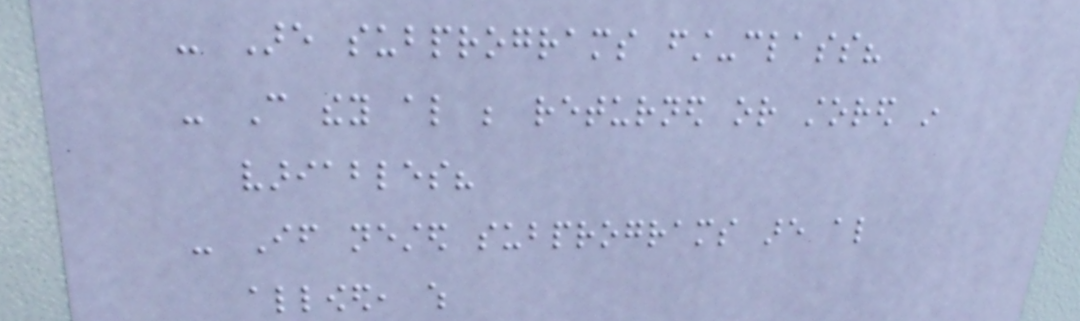- Are subprograms first-class?
- Can they also be returned or stored in
variables?
- If nested subprograms are also
allowed, which
